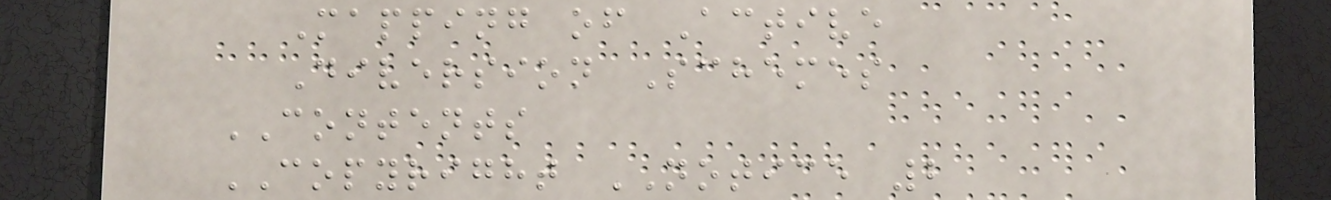Mapping of Active
Diversion Schemes
CONTENTS
COPYRIGHT NOTICE 2
